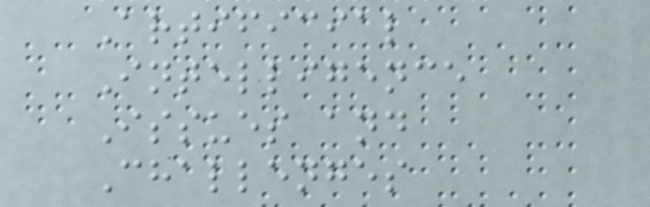Artificial
Intelligence
Issues and
Challenges
